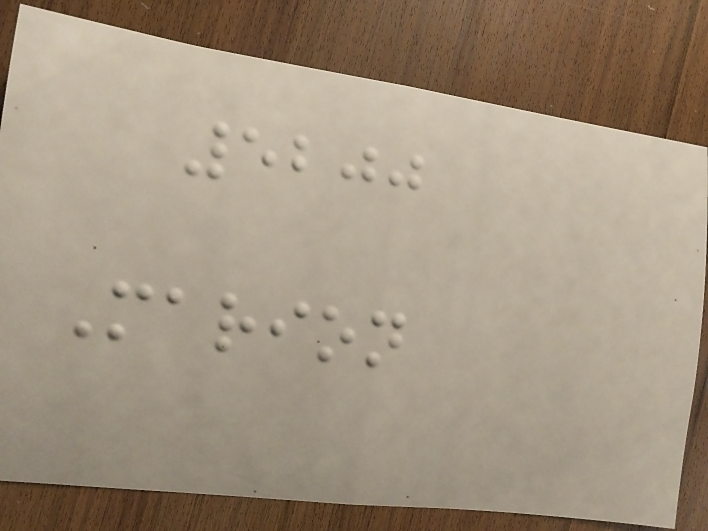5200
Marion
